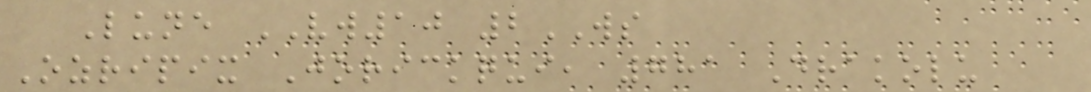Lune VW10 2WS
Ozripix Jorickqui, 781 Drakolu
